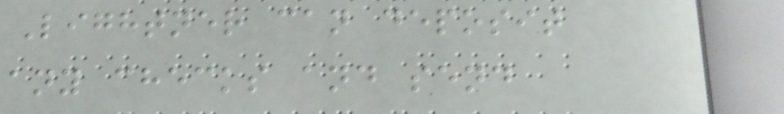Lightner can deposit
any checks and send
